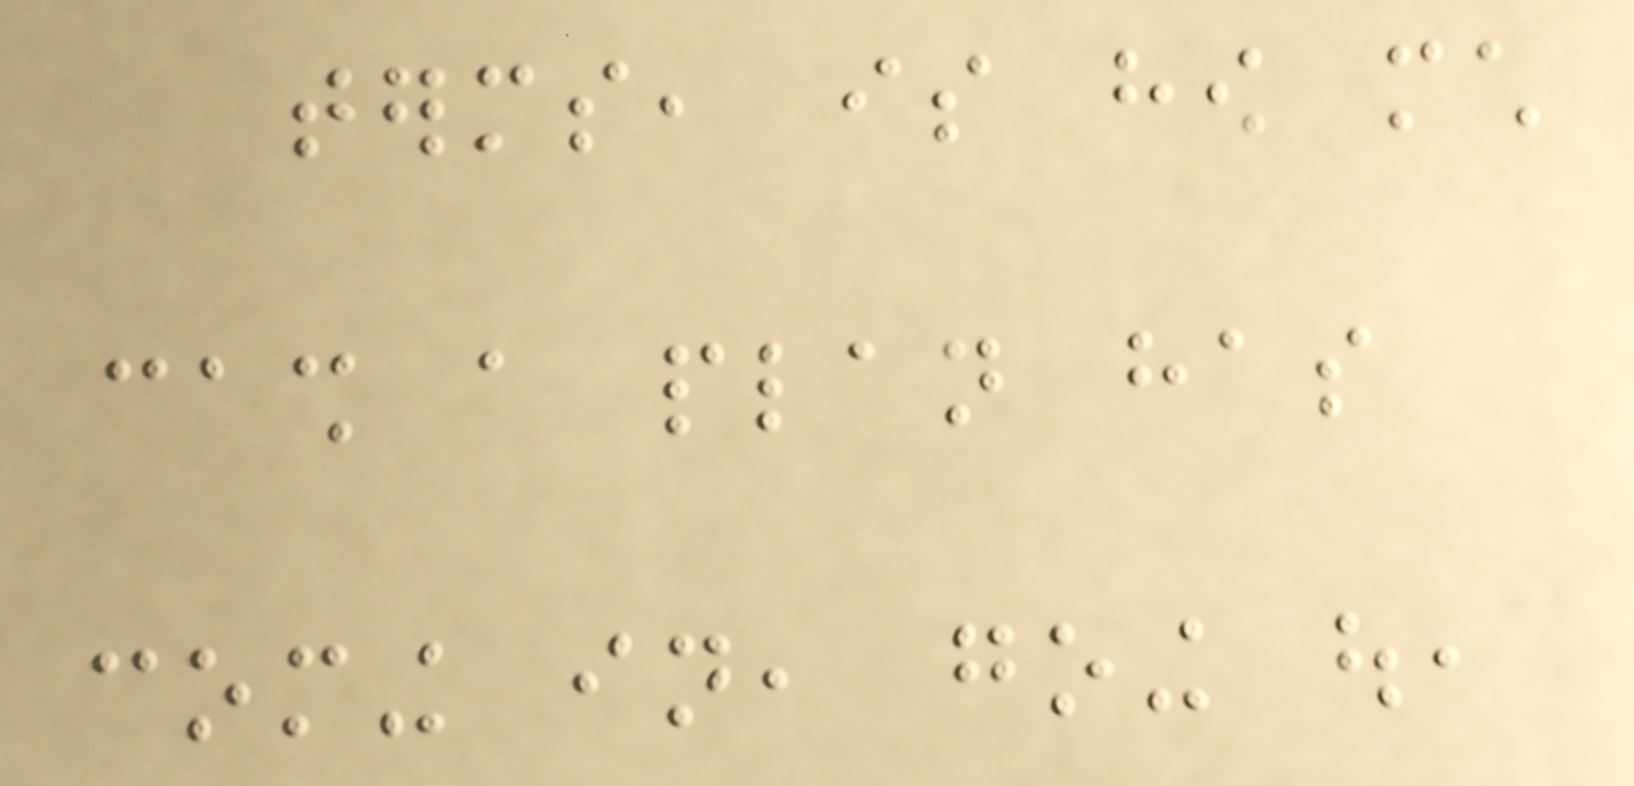terms, is how much
cash a plan has
coming in, going out,
